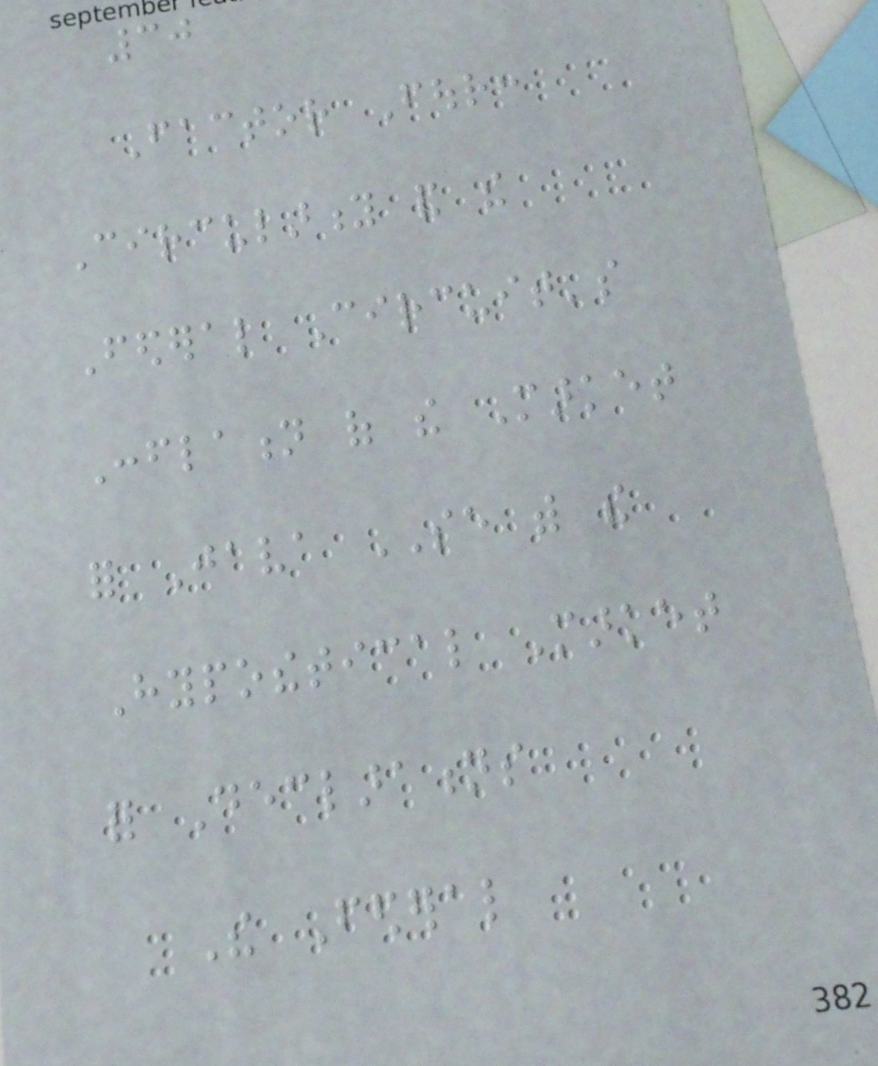30
Factor Four:
Circularity and the
Federal Circuit's
Conflation of the Market
for Java SE with the
Hypothetical Market
for Declarations
The Federal
